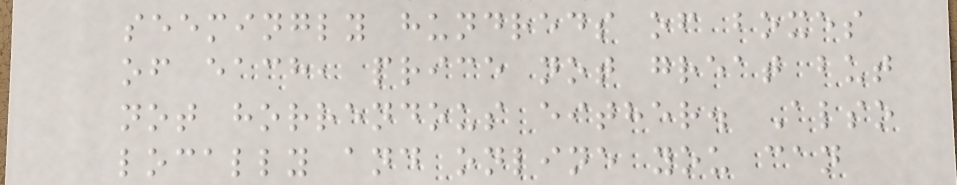seemingly hundreds of boxes
of each, price not great but
not horrendous either. Also
locally and online you can
